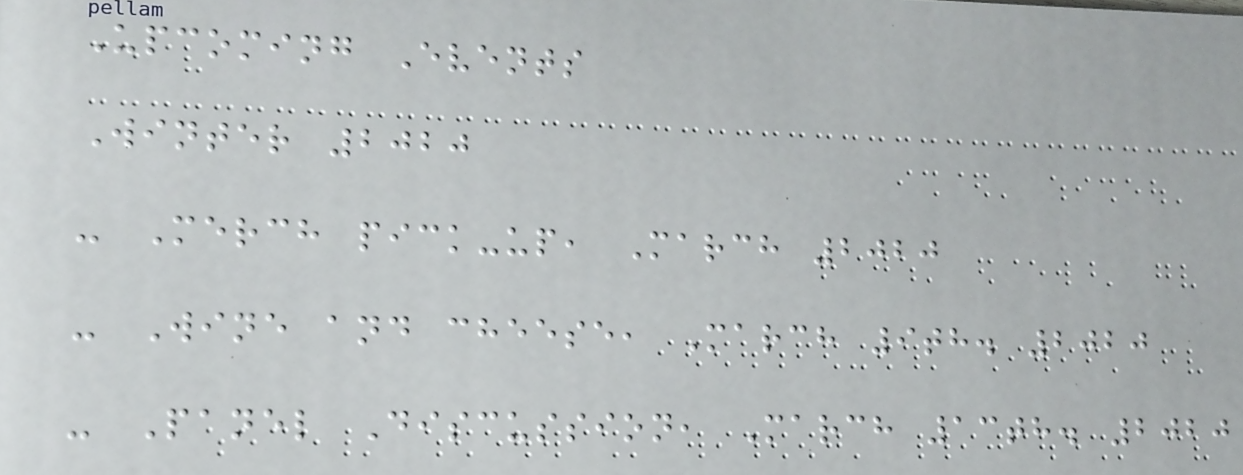Upcoming Events
Winter 2020
- Merch pick-up, March 2020
- Wine and cheese, March 9th. 2020
- Panel Discussion, March 13th. 2020
